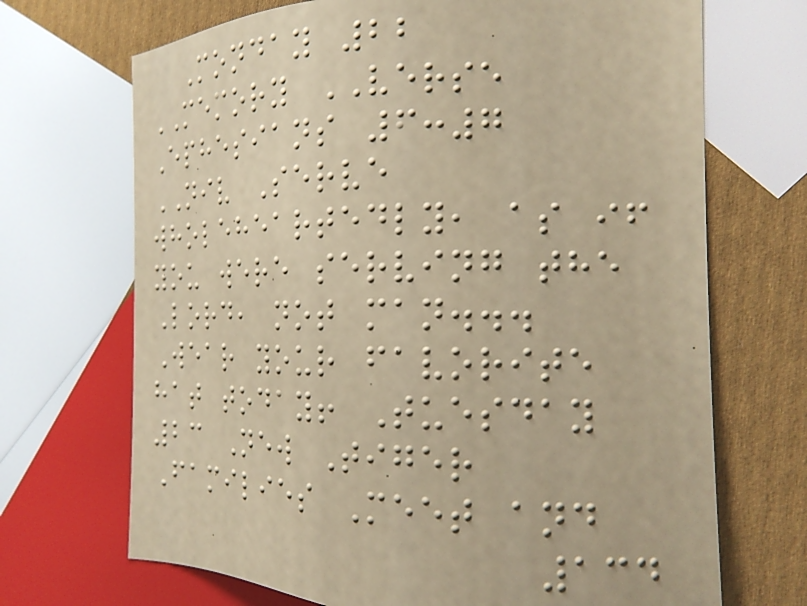Monday 22
MEMORY VERSE
Ephesians 6:7
NIV Serve
wholeheartedly, as if
you were serving the
Lord, not man...
Wear your favorite
hat today! Tuesday
23 New Tiger
Families Meet and
134
